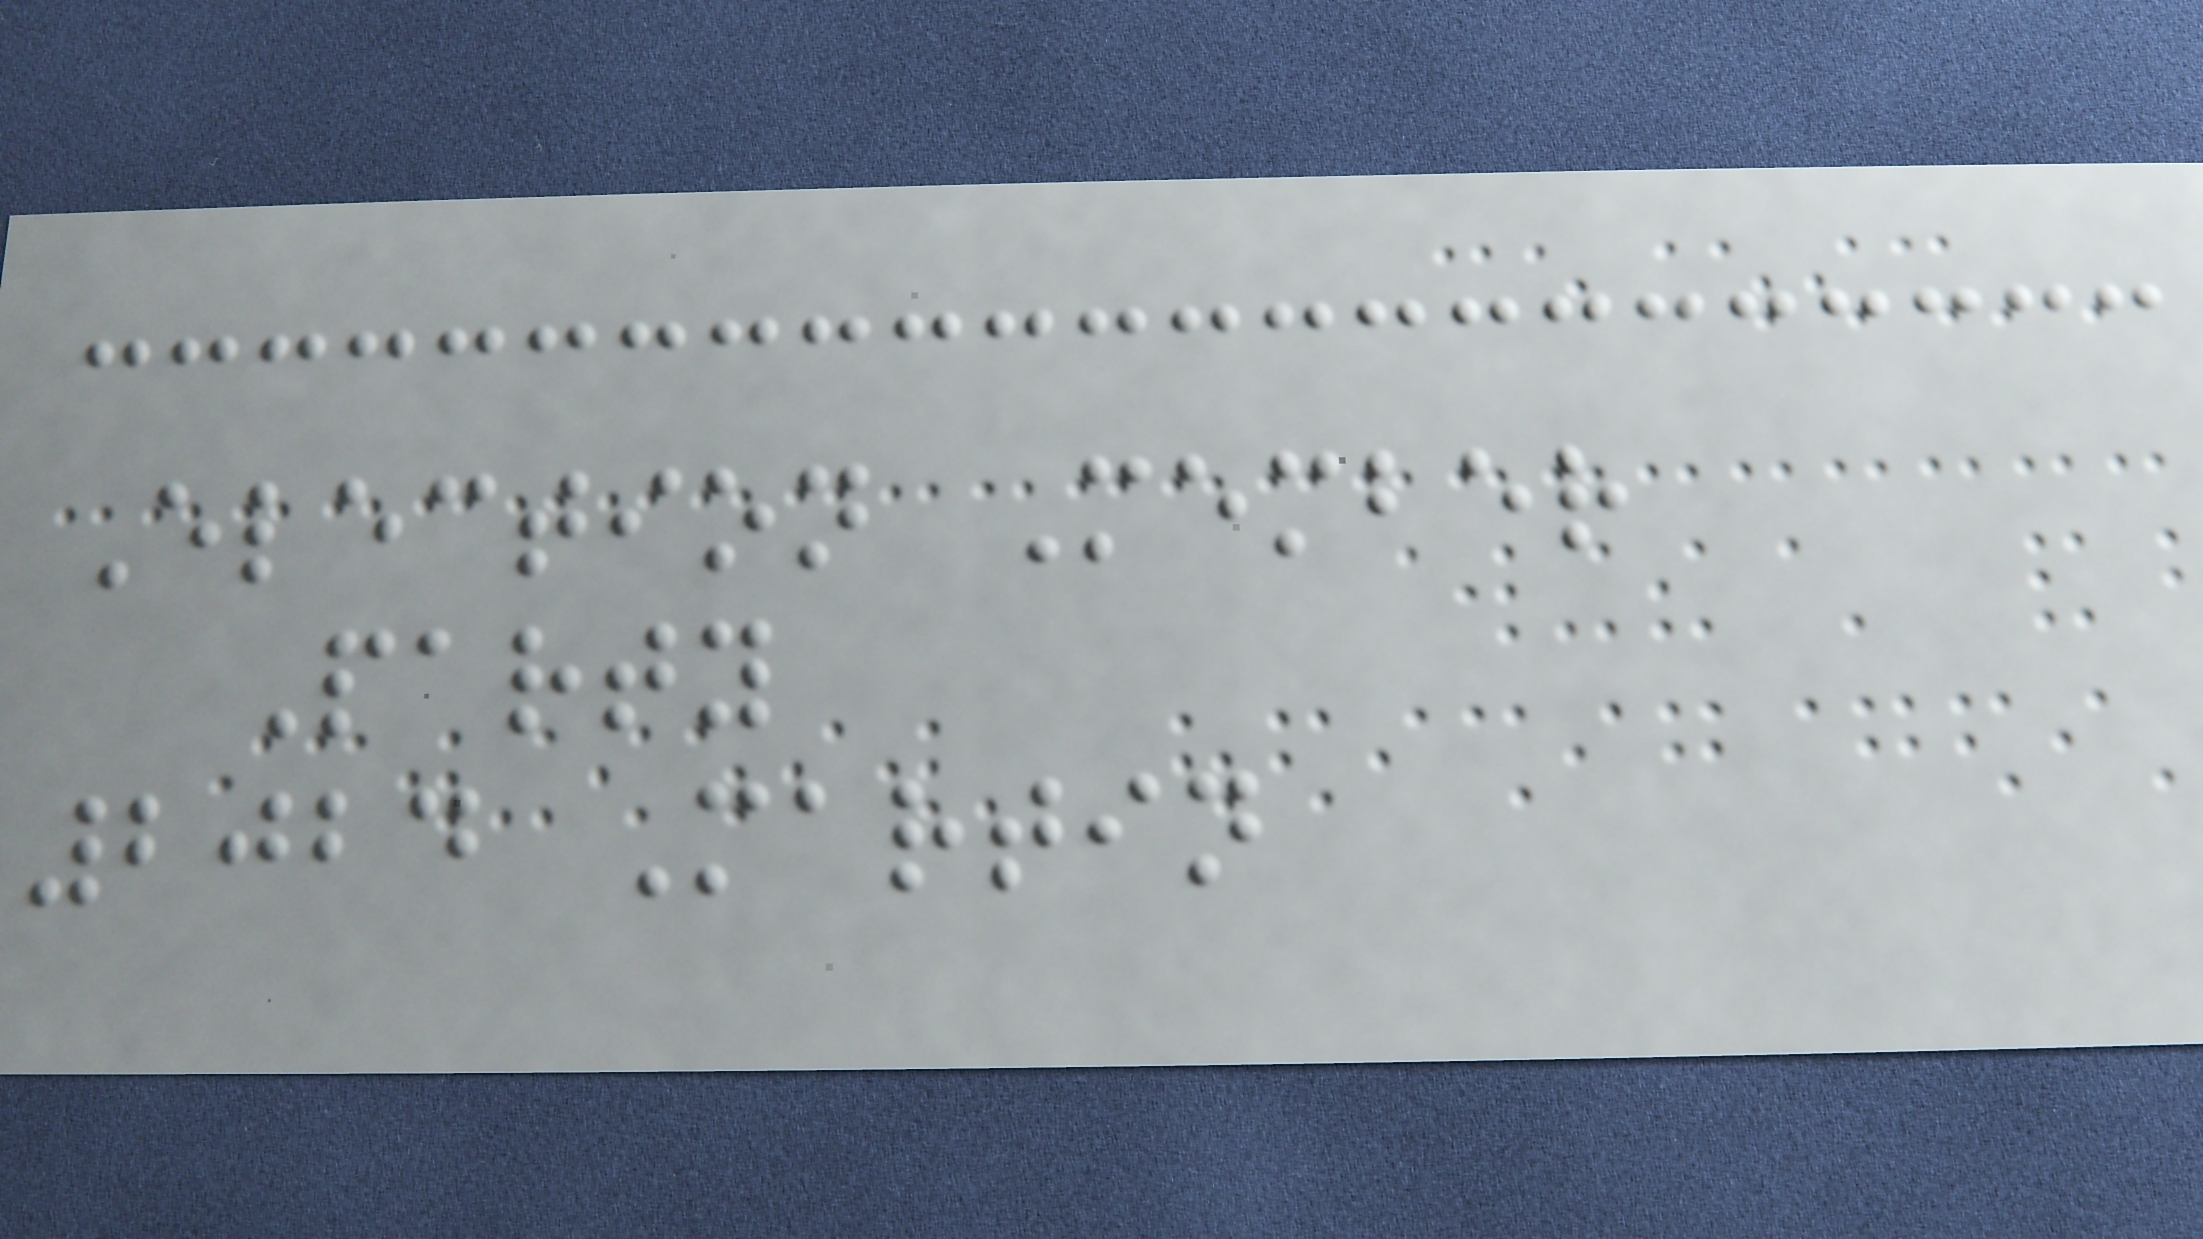Election Member
Party
2024 Martin
